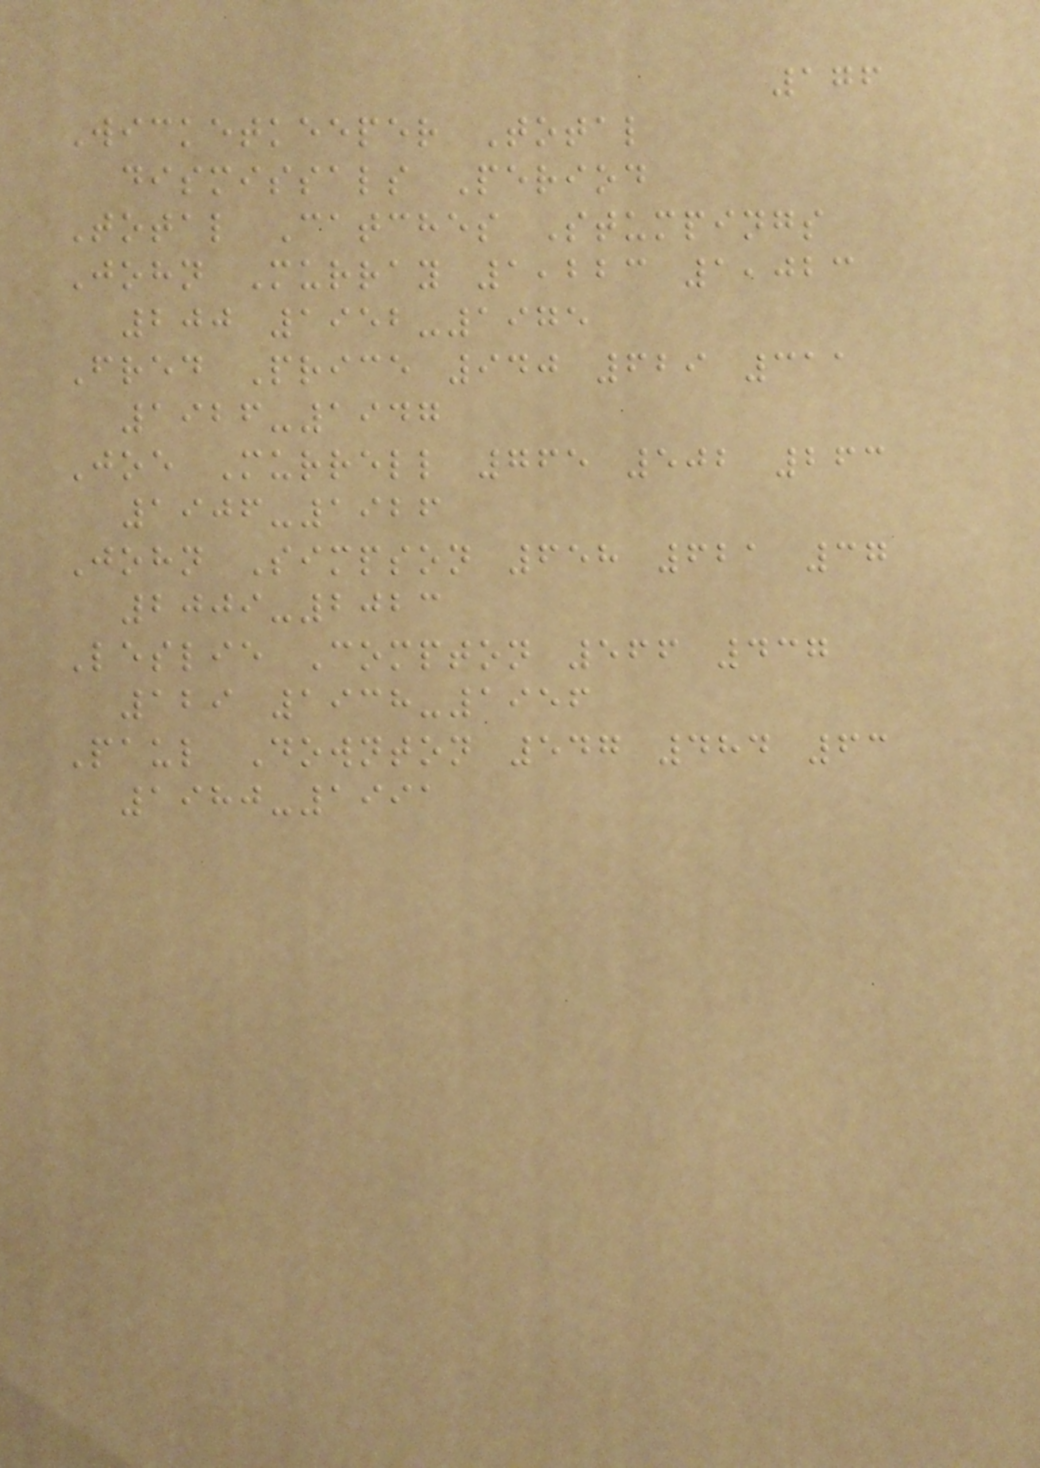176
Wicketkeeper Total
dismissals Period
Total Catches Stumpings
John Murray 1,223 1,023
200 1952-1975
Fred Price 940 629 311
1926-1947
Joe Murrell 765 502 263
1906-1926
John Simpson 658 621 37
2009-2023
Leslie Compton 566 437
129 1938-1956
Paul Downton 547 484 63
1980-1991
